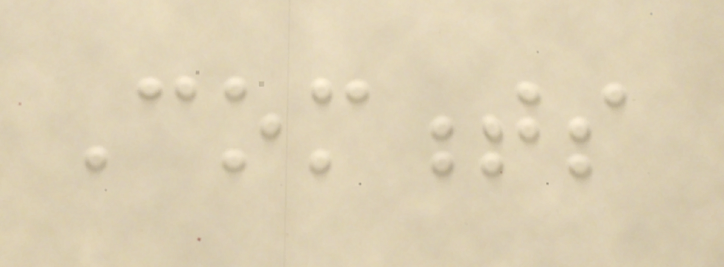Comments
